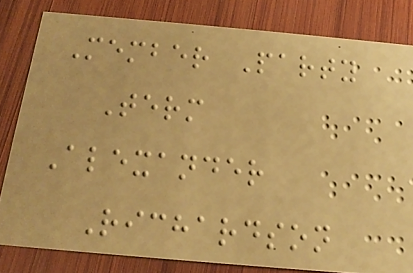Member Party
Term
Alexander
Richardson
